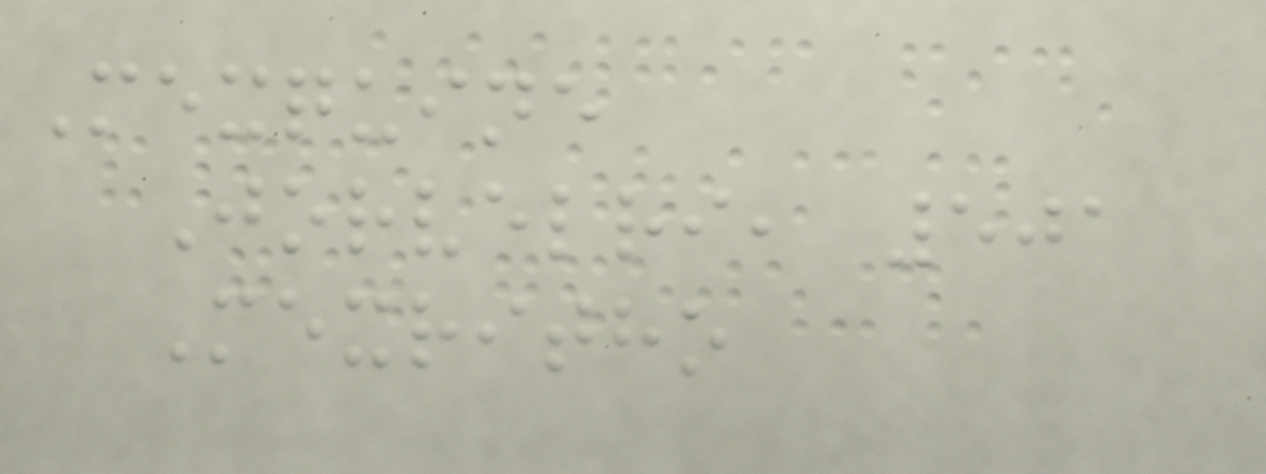Mexquine
Jorvelri, 501
Mexritho
